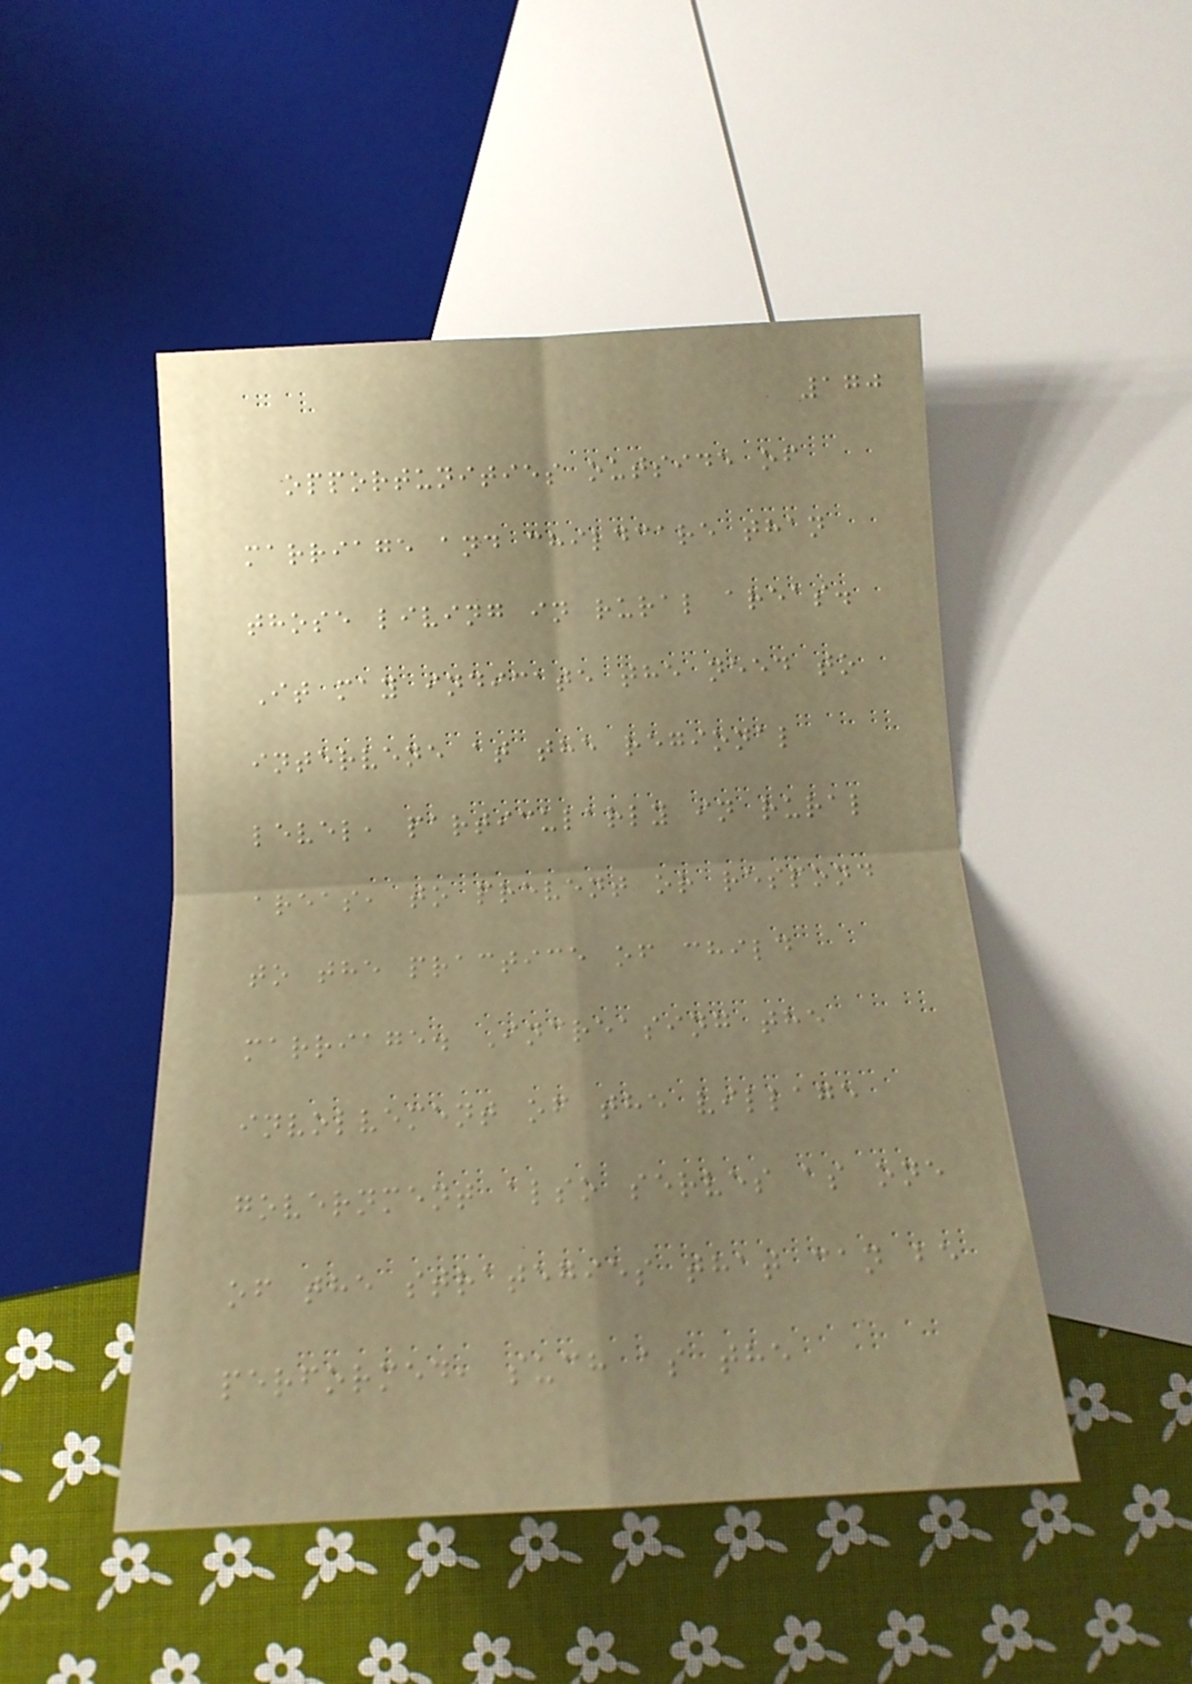170
opportunities outside of
marriage and childcare than
those living in rural areas.
It may indicate the need to
intervene at the regional
level, particularly in rural
areas, to prevent or respond
to the practice of child
marriage. Increasing the
involvement of the village
government also serves as one
of the strategies that can be
performed, such as the
